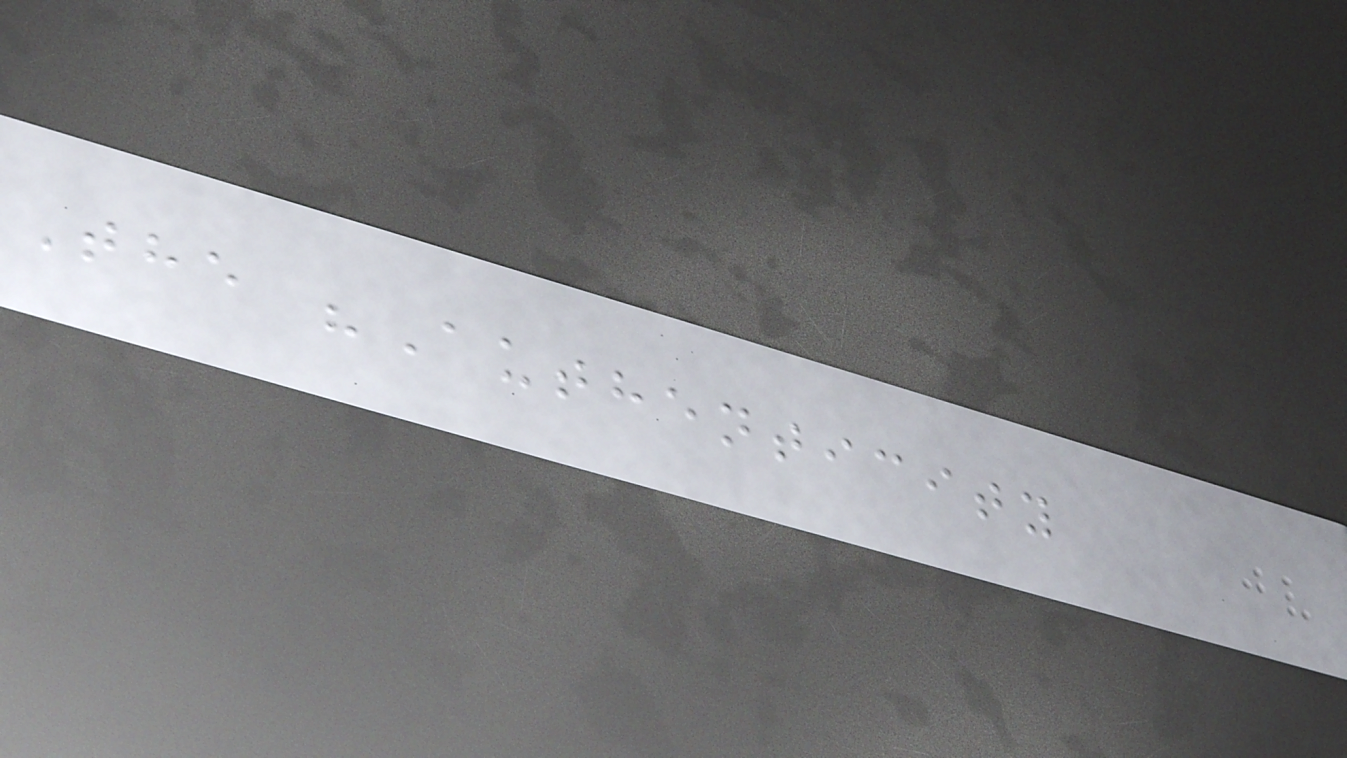The "Authenticity
